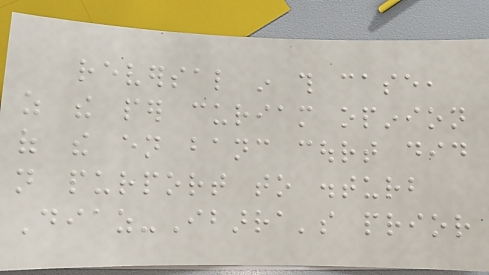reversal in this case,
as the per curiam opinion
of the en banc court did
not purport to disturb
Diaz-Ibarra's prior
